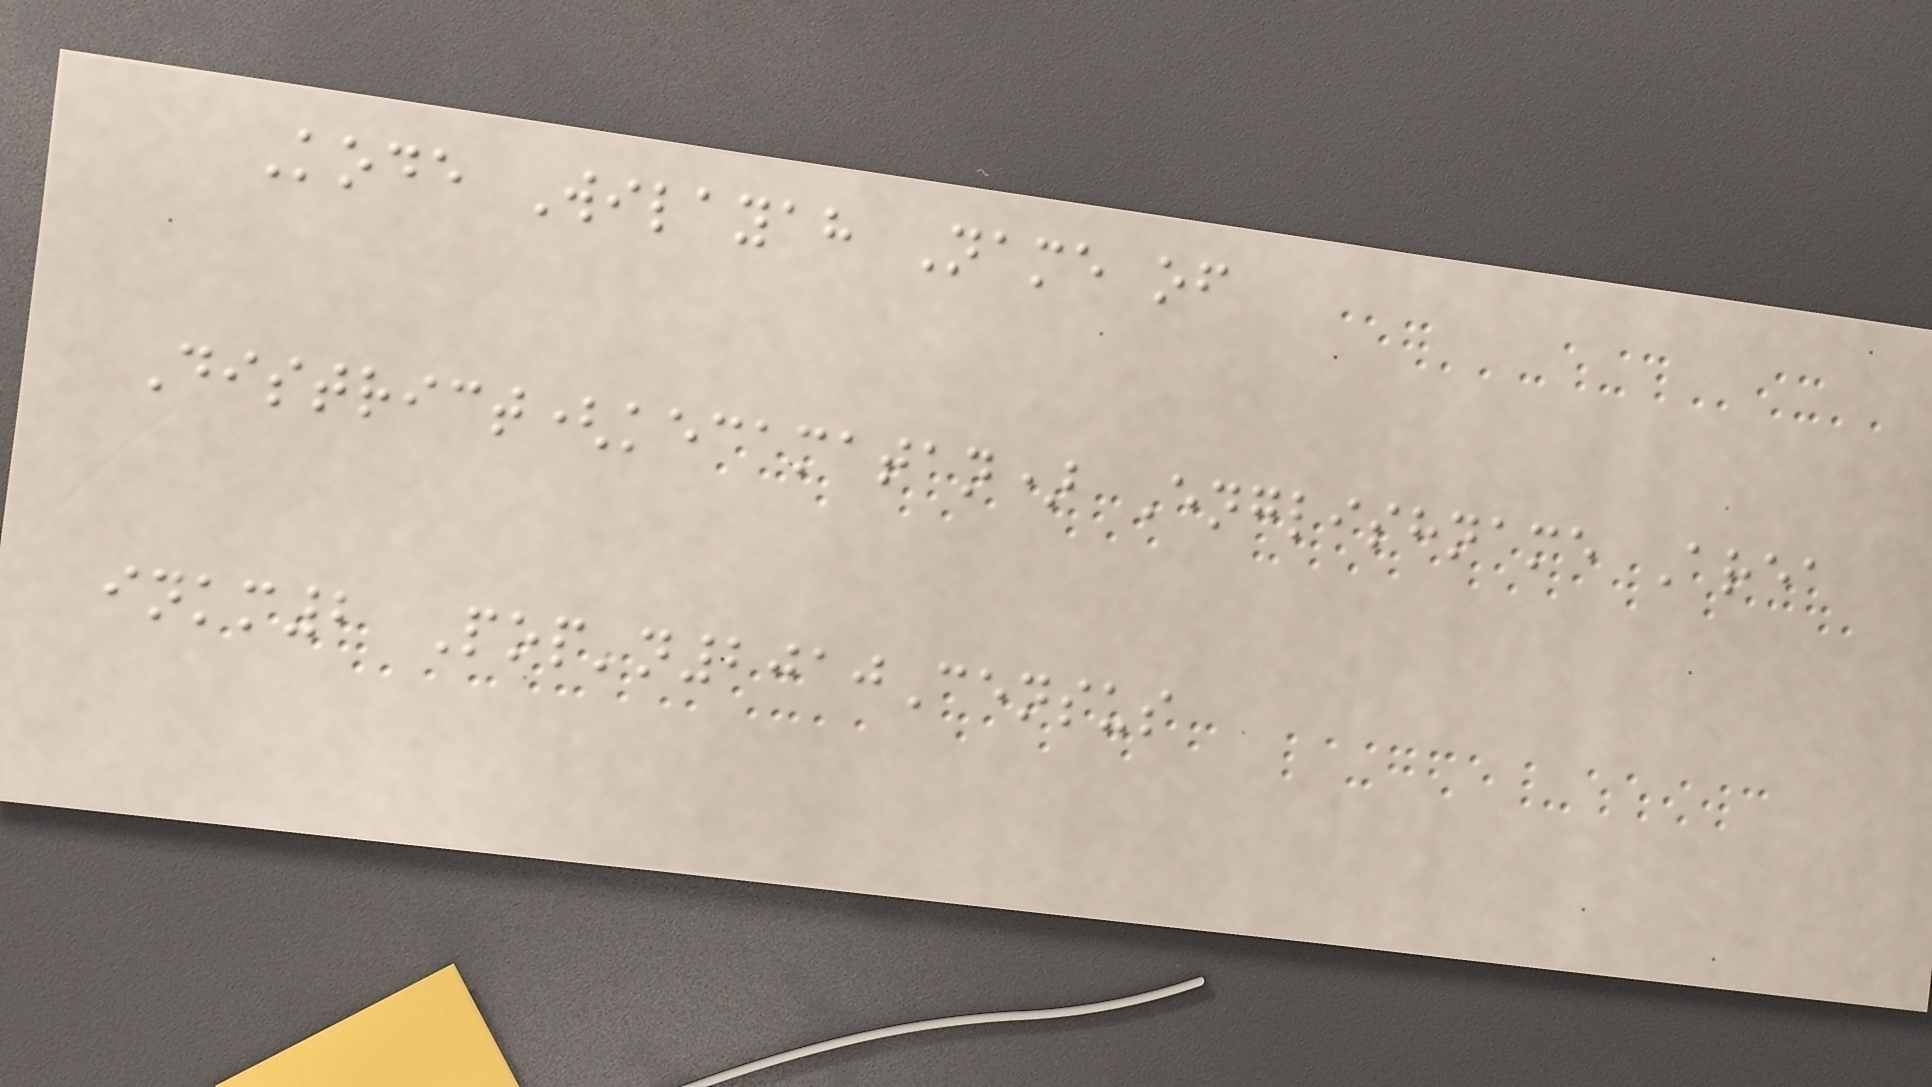Kode Wilayah Name of
District(kecamatan) Englishname Area
inkm2 Pop'n2010Census
